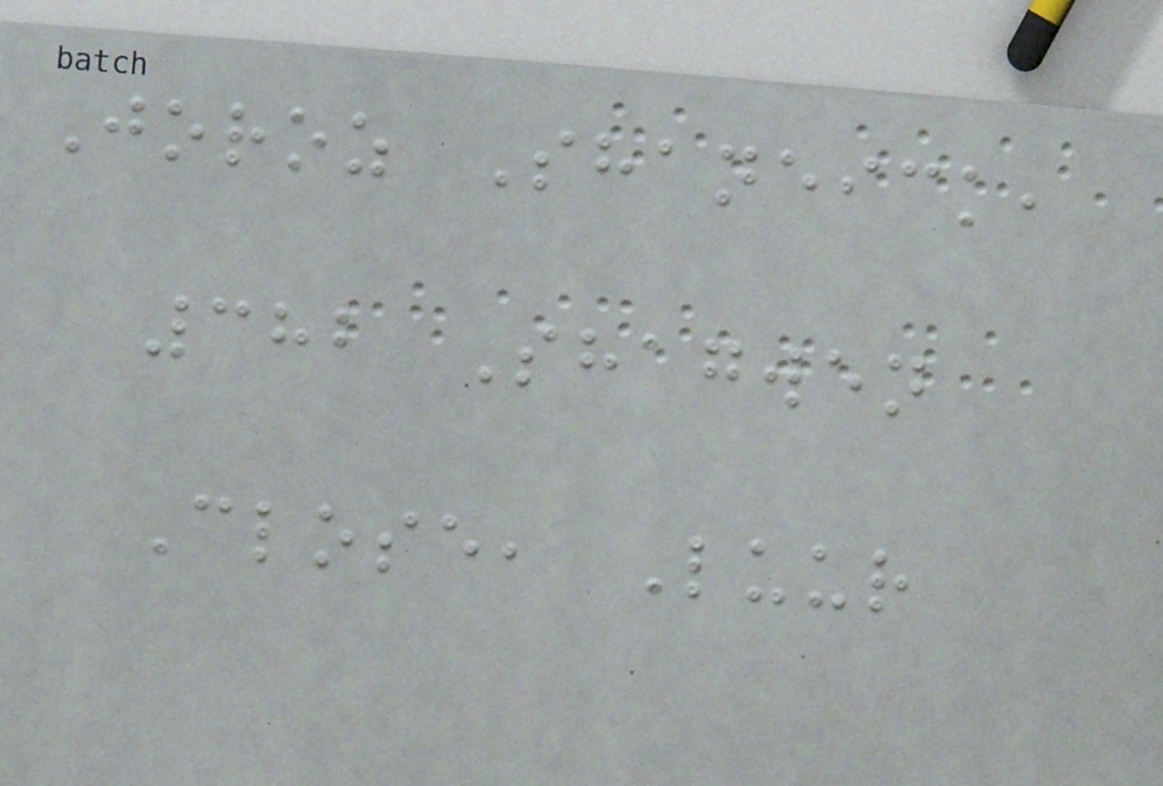Joroz Shaneick,
382 Shagwen
Close, Luur
